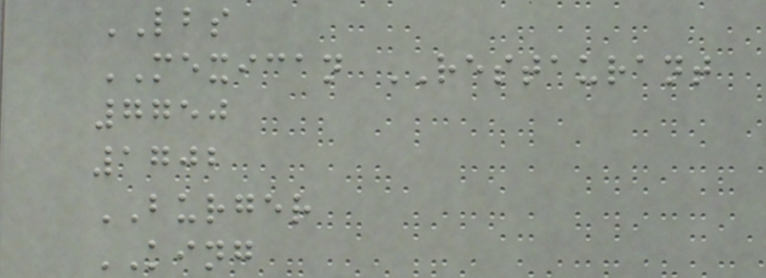LBS
MEXICAN RESTAURANT
7750
1702
BURGER
KING
